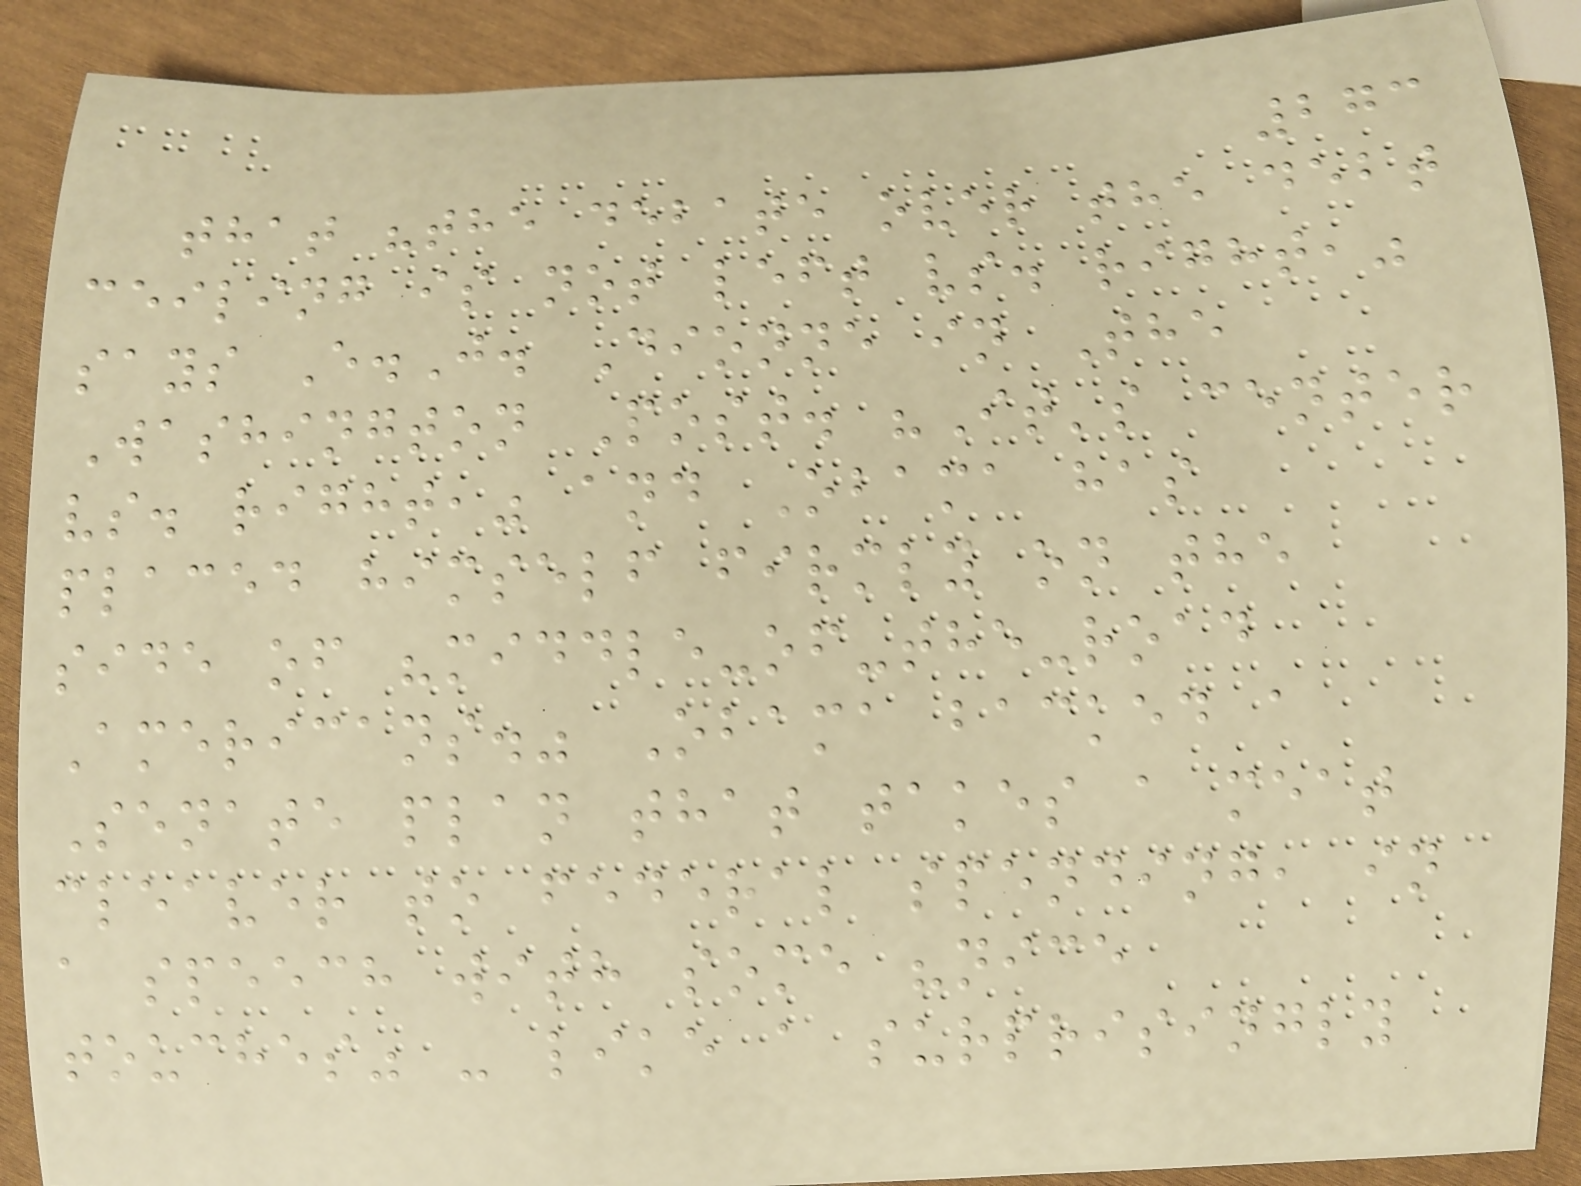273
that "the debate over the debt
ceiling is not left vs. right,"
says E.J. Dionne in The
Washington Post. "It's center
vs. right," and Obama has
placed himself firmly on the
side of "middle-of-the-road
Americans." Obama backed a
Senate plan that takes a meat
cleaver to federal spending, in
a speech with some "nice
touches" - like a surprisingly
